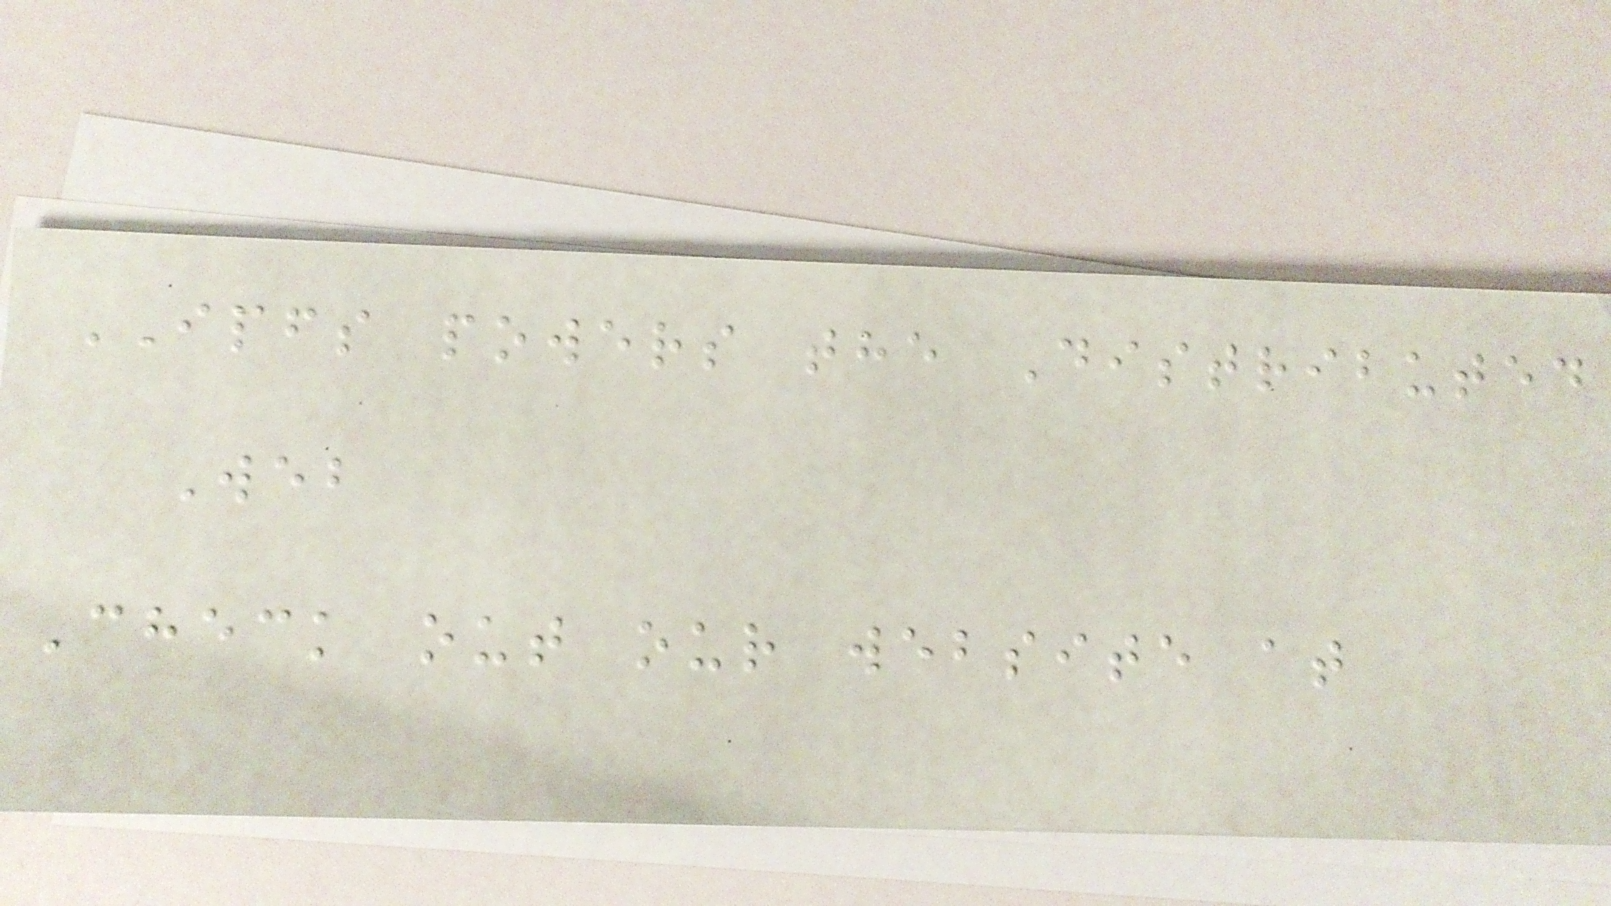IPFS powers the Distributed
Web
Check out our website at
